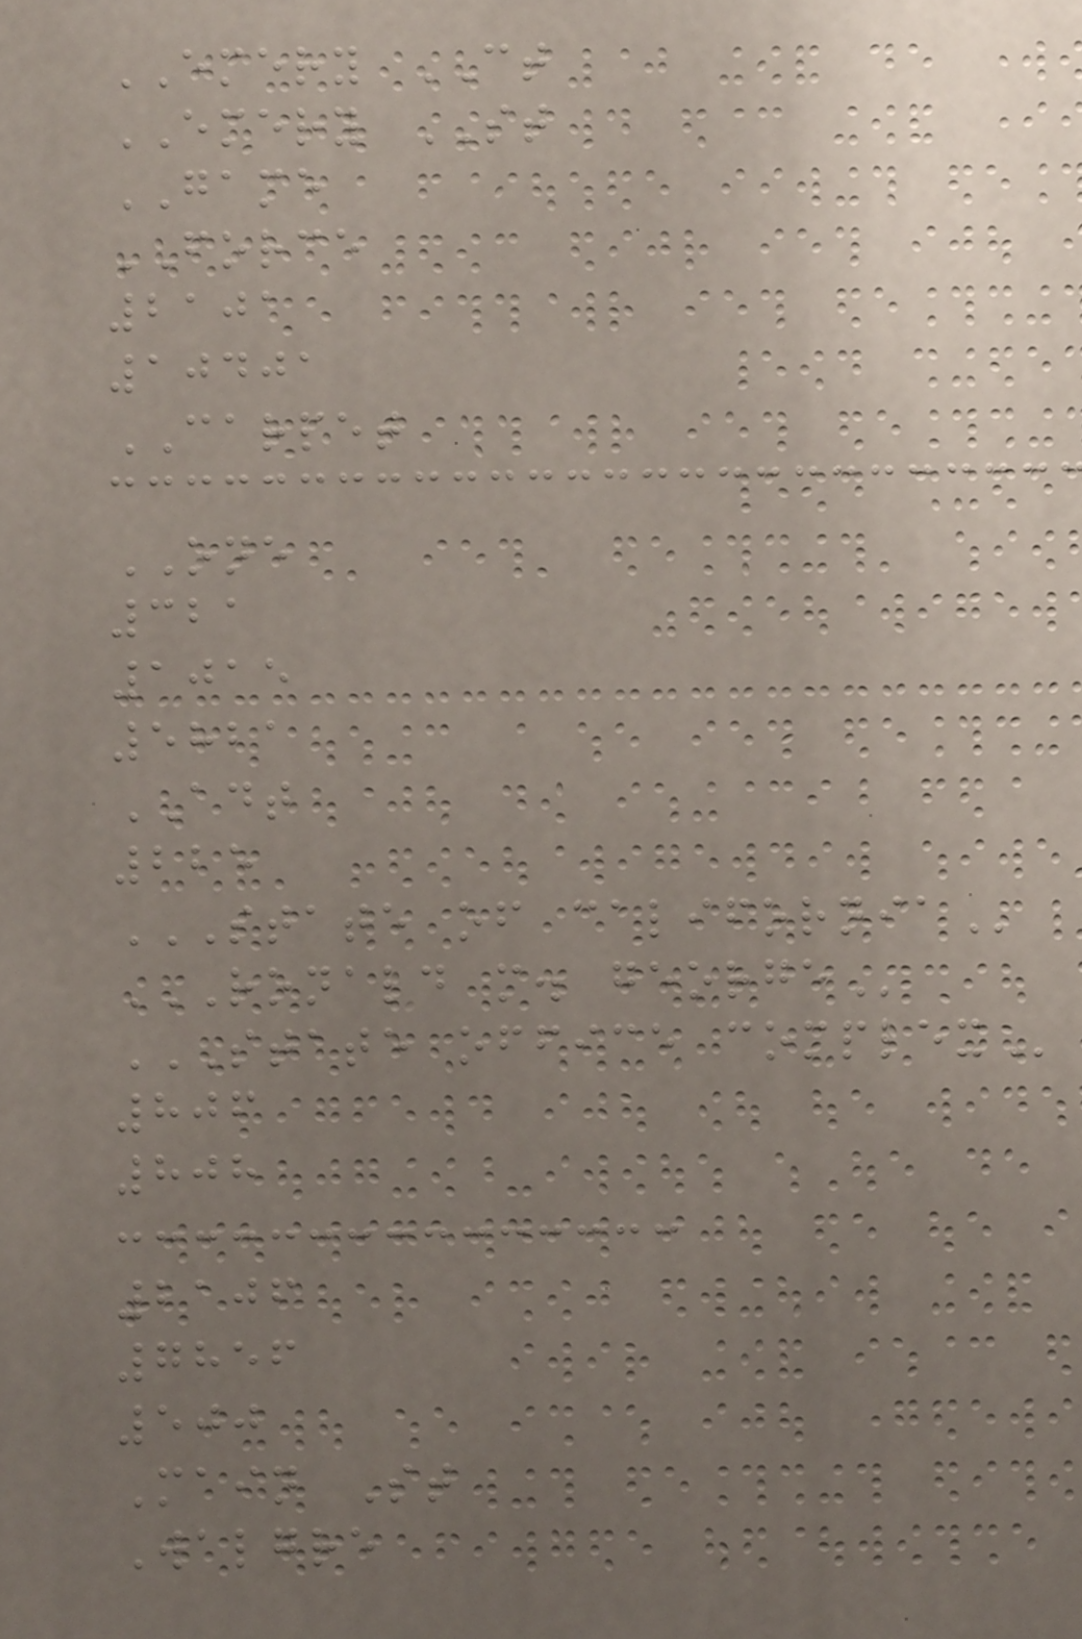EMERY CT
EMERY ST
GAME
FORCE
2101
10401
CARPET
ONE
321
1015
5821
ADT
225
STATE OF CALIFORNIA
RONALD M. GEORGE
STATE OFFICE COMPLEX
806
808
2106
7856
500
Main St
Walgre
